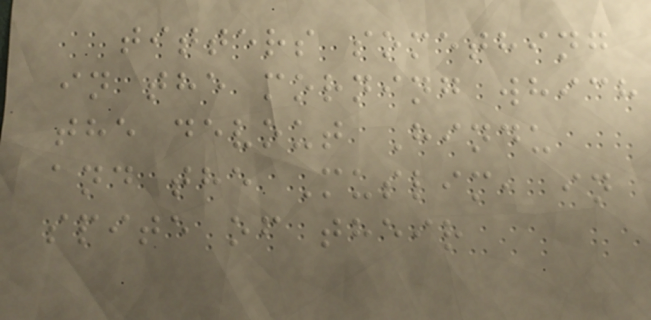titters something
in the morning which
the devout Hindu
and the Muslim, in
spite of their
